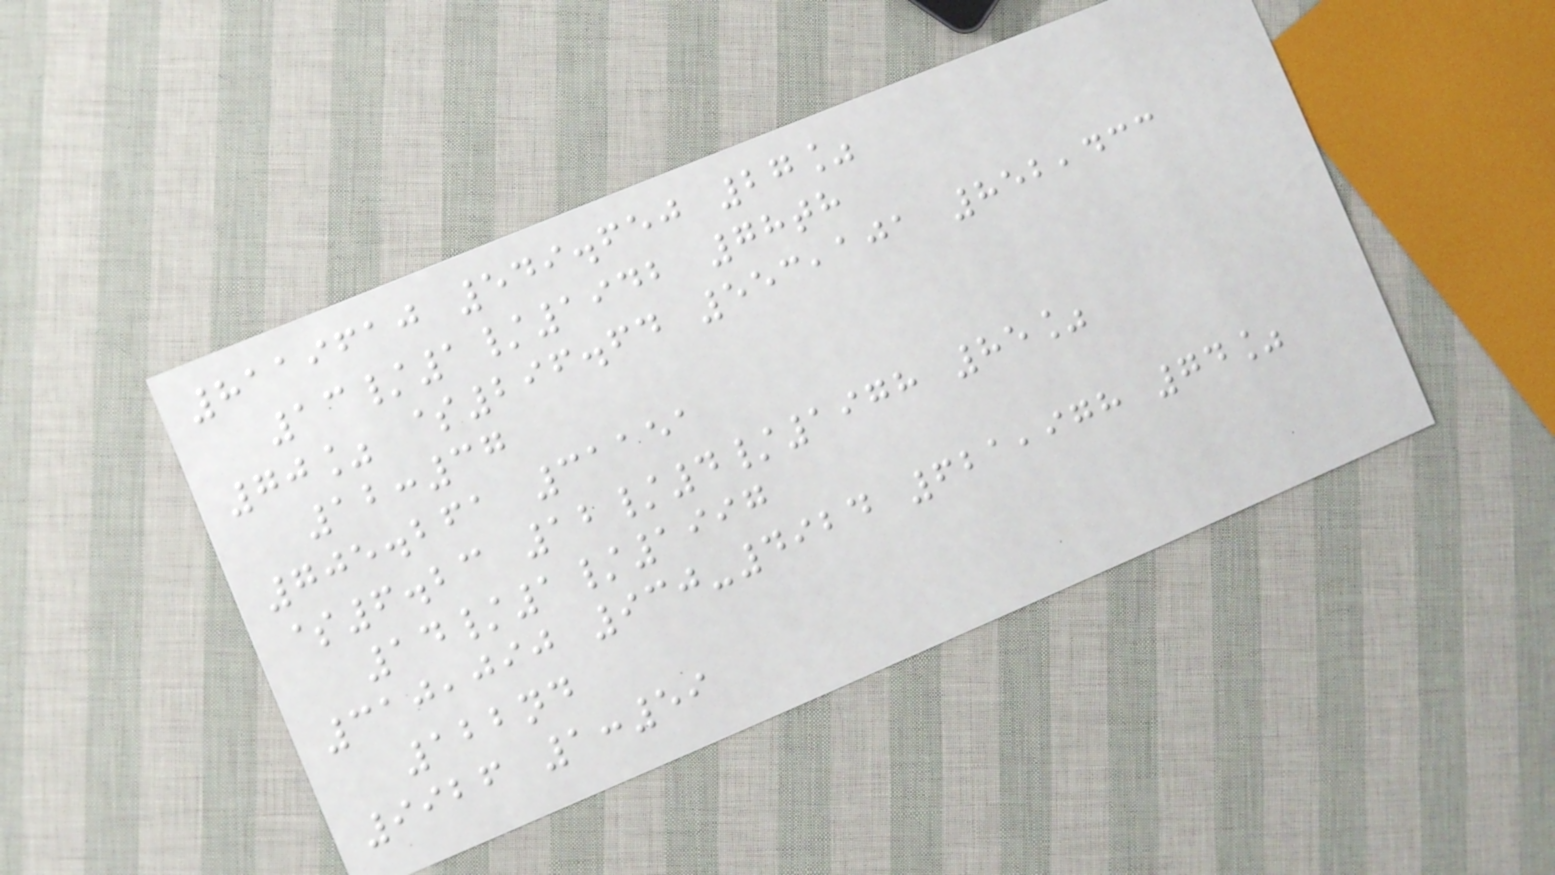8119610 549.650 27%
13/1/1942 78th
70% $296.64 553,101 852,433
12:37
705.261 31151
$6.23 12/4/1978 85%
14/1/1997
310,090 930-4924 621,978 74%
122nd
9926 1:59
